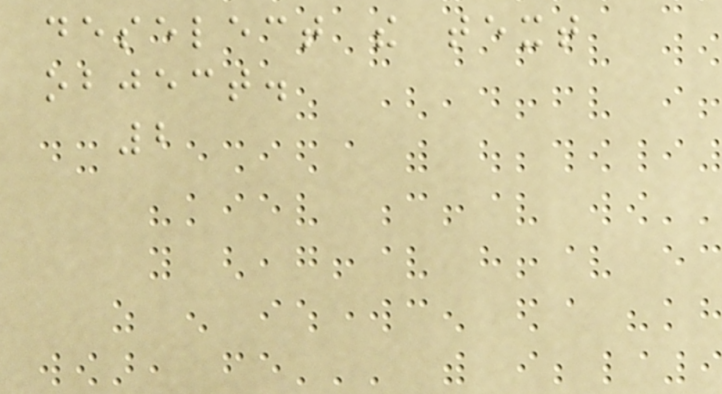deselect the text
object.
2
